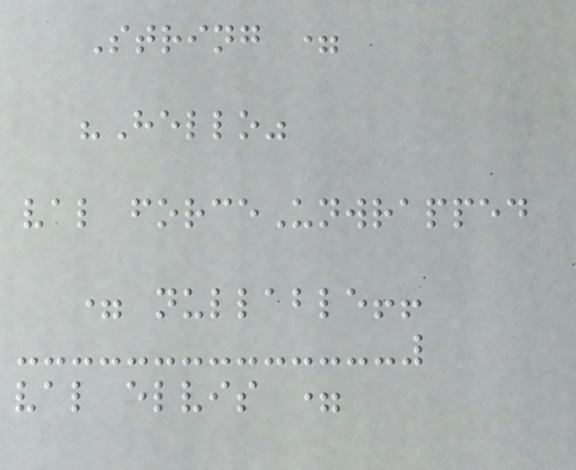String =
"Hello"
val forceUnwrapped
= nullable!!
val elvis =
